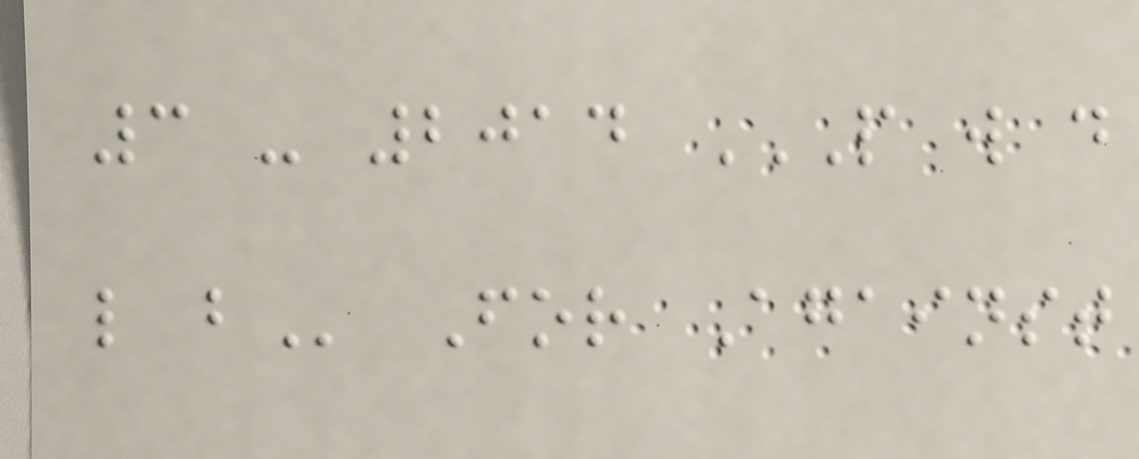3 - 2014 P W D
L B For Against
